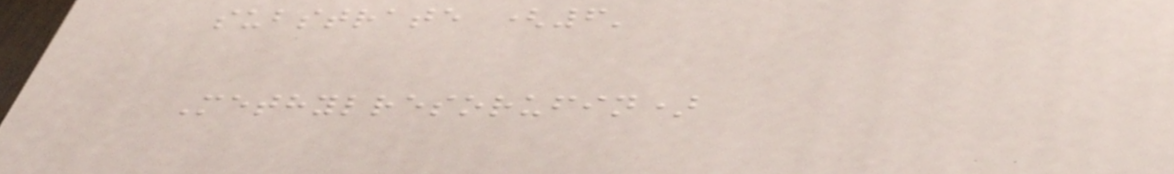substrate (6'
Methylresorufin)
